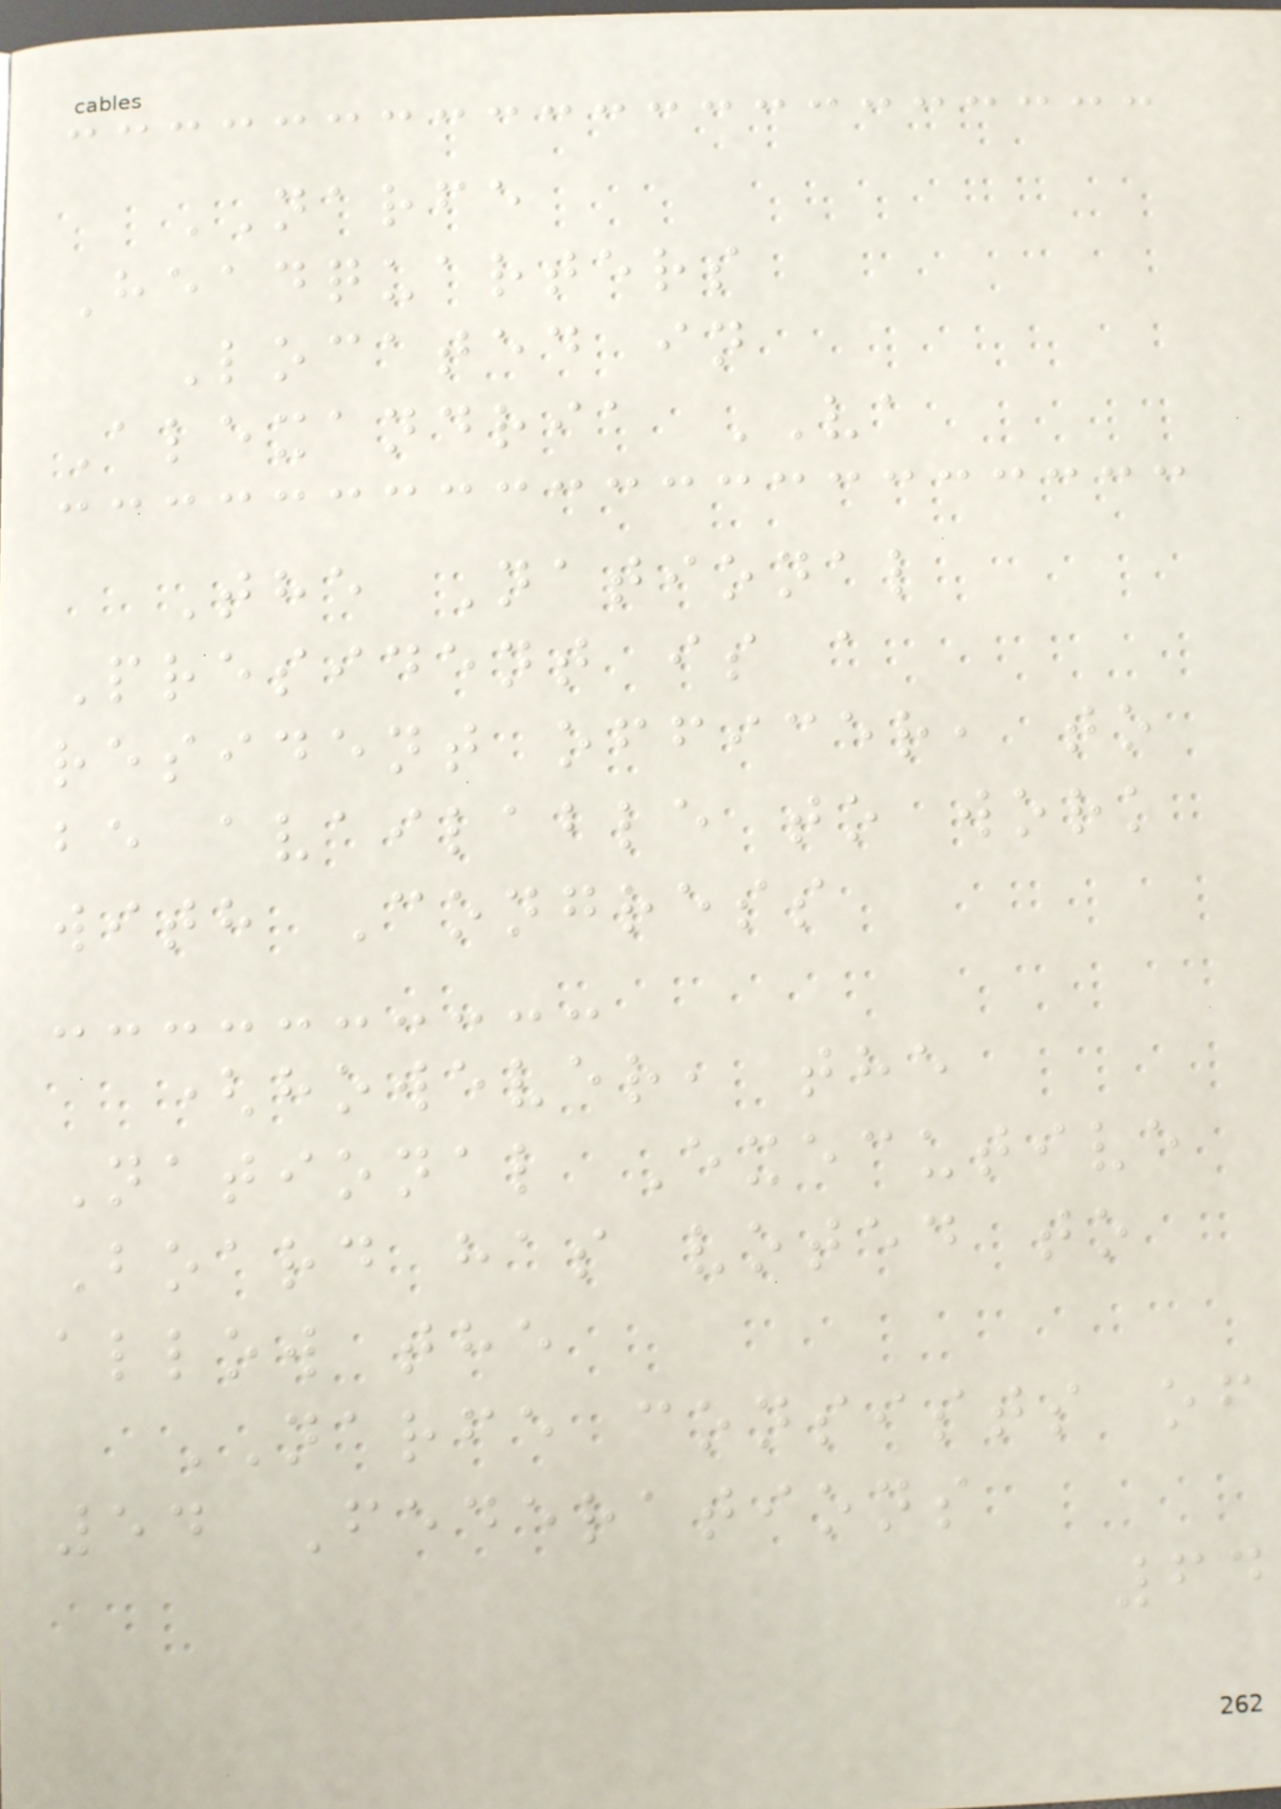NARFE
Headquarters
Located in
Alexandria VA
The National
President is a
resident officer, to
be available to work
with Congress
(however, the
National Executive
Board has voted to
allow the
NARFE consists of
54 Federations
64
